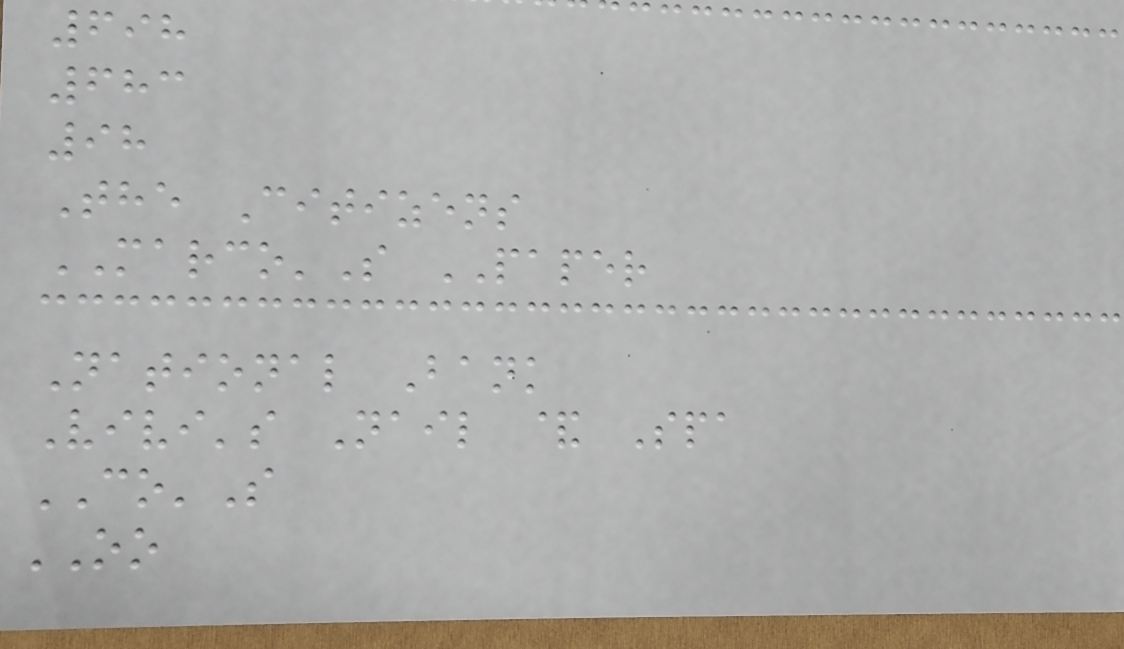698
683
98
The Citizens
MARCO'S PAPER
National Bank
Vivi's Nail & Spa
CO'S
OO
